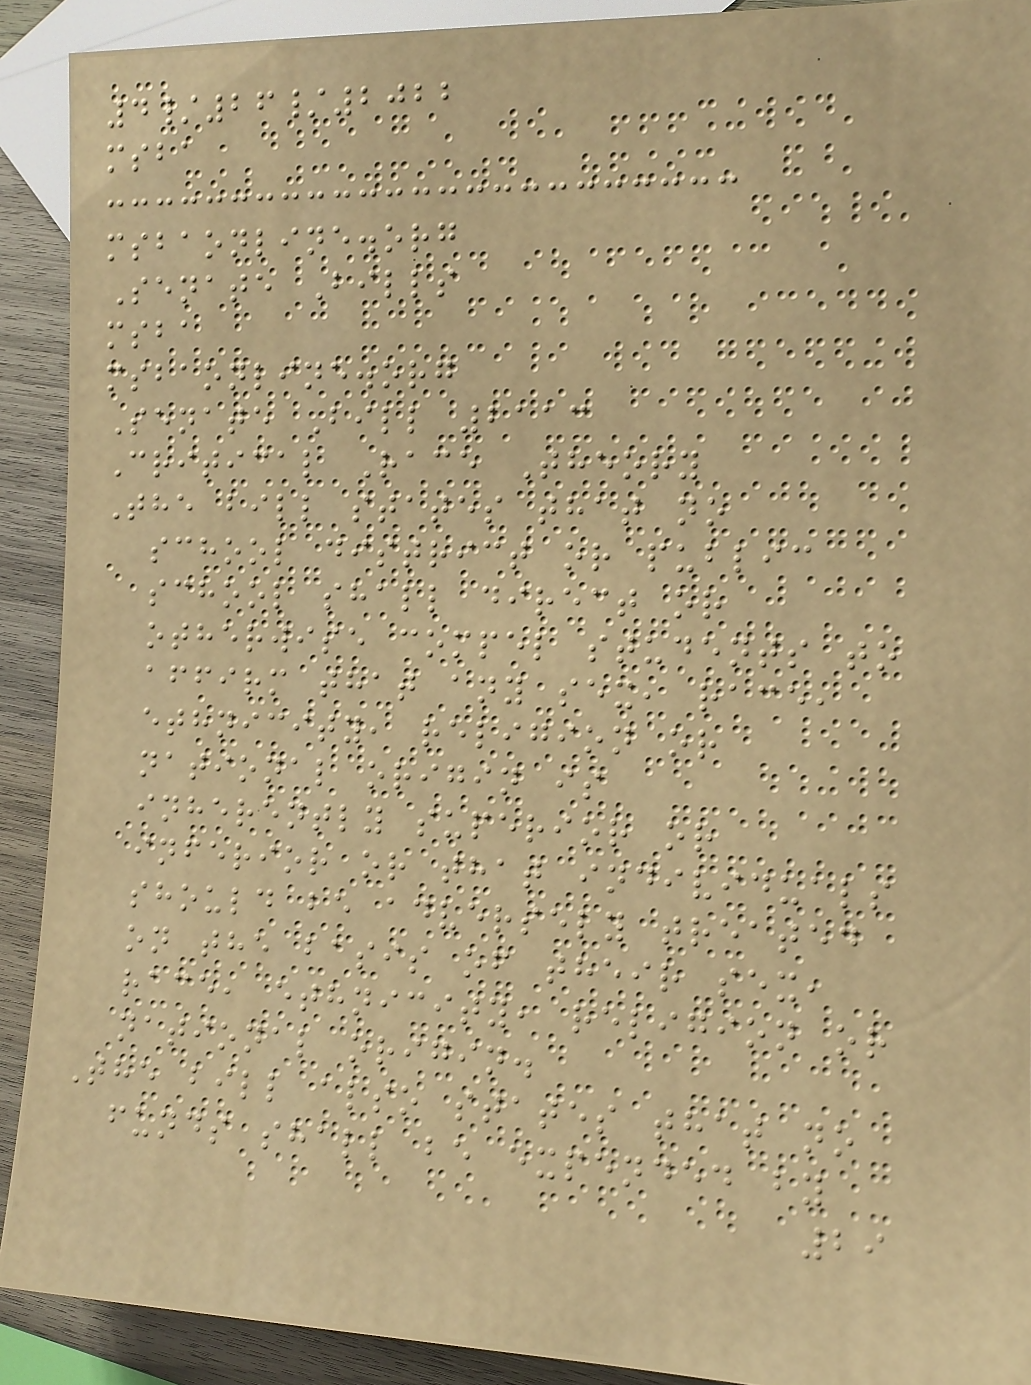4/26/2022
msba
msbaonline.org
Senate Bills
msba
msbaonline.org
Senate Bill 2113
Critical Race Theory
The bill states that no
school district or public
school shall direct or
otherwise compel students to
affirm that any sex, race,
ethnicity, religion or
national origin is
inherently superior or
inferior or that individuals
should be adversely treated
on the basis of their sex,
race, ethnicity, religion or
national origin.
The bill also states that no
funds shall be expended by
29
